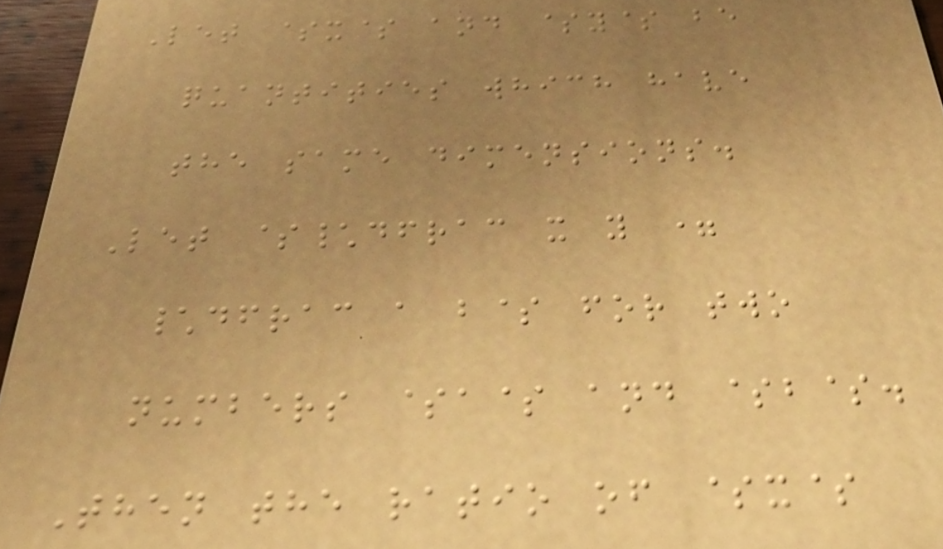Let $x$ and $y$ be
quantities which have
the same dimensions.
Let $\dfrac x y =
\dfrac a b$ for two
numbers $a$ and $b$.
Then the ratio of $x$
